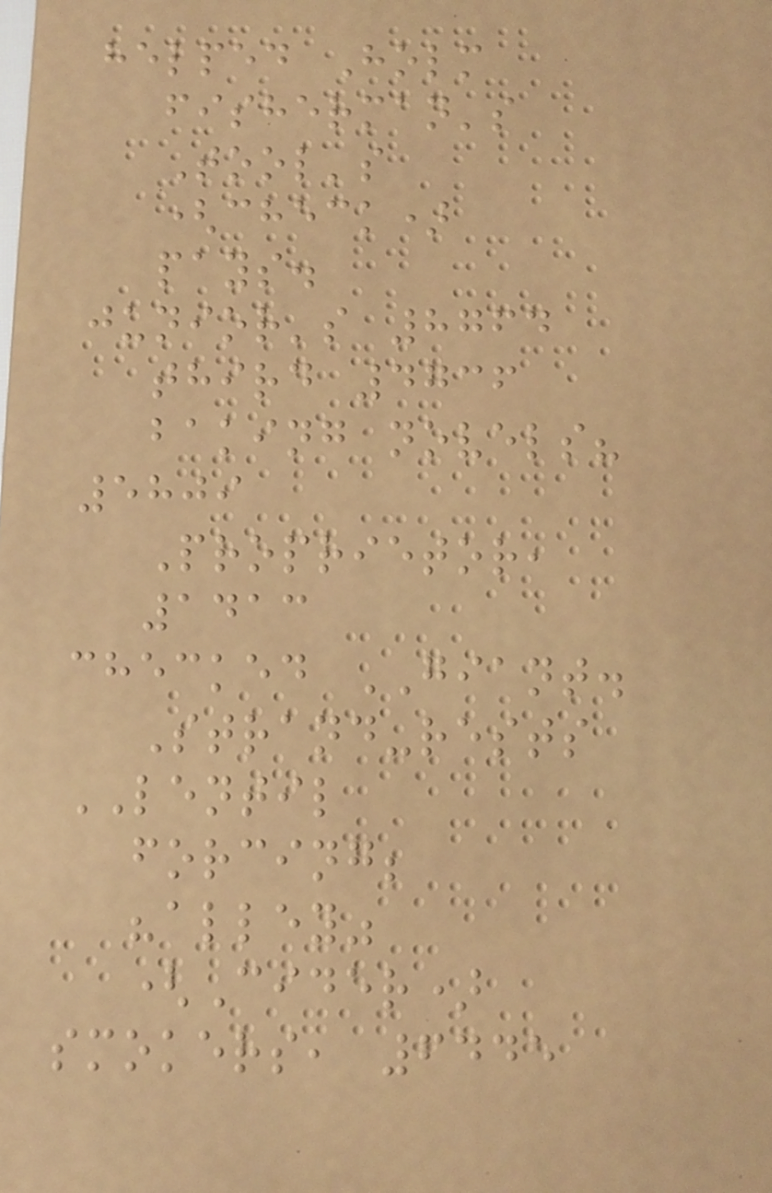helped Holm
fisherman's
Tool's
(check)
pays.
junior's 8764
third 4736
baking novels?
5809
Proprietor,
1413
checked GIANT.
Strand-rests
LENTIL
forcing;
"alley"
(Cider)
smokers, 6445
